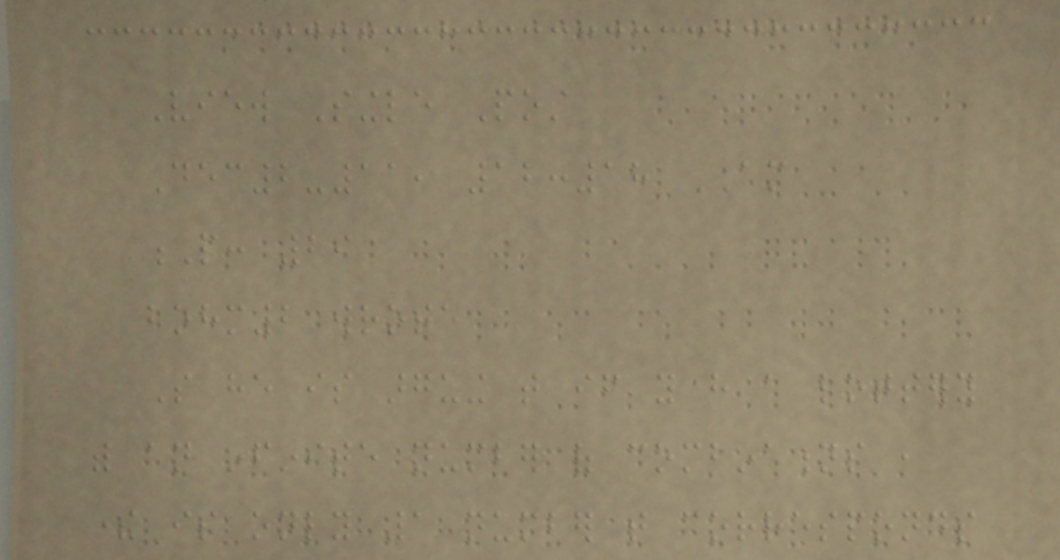View Single Post
Dec2-11, 12:18 AM
P: 29
bohm2 wrote
So he is arguing that if you have a lottery
with an infinite number of combinations ,
there is only 1 number that corresponds
